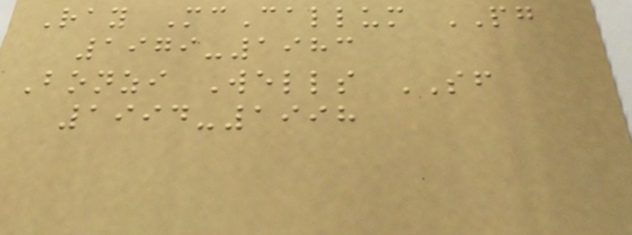Ray McCallum PG
1979-1983
Bonzi Wells SF
1994-1998
